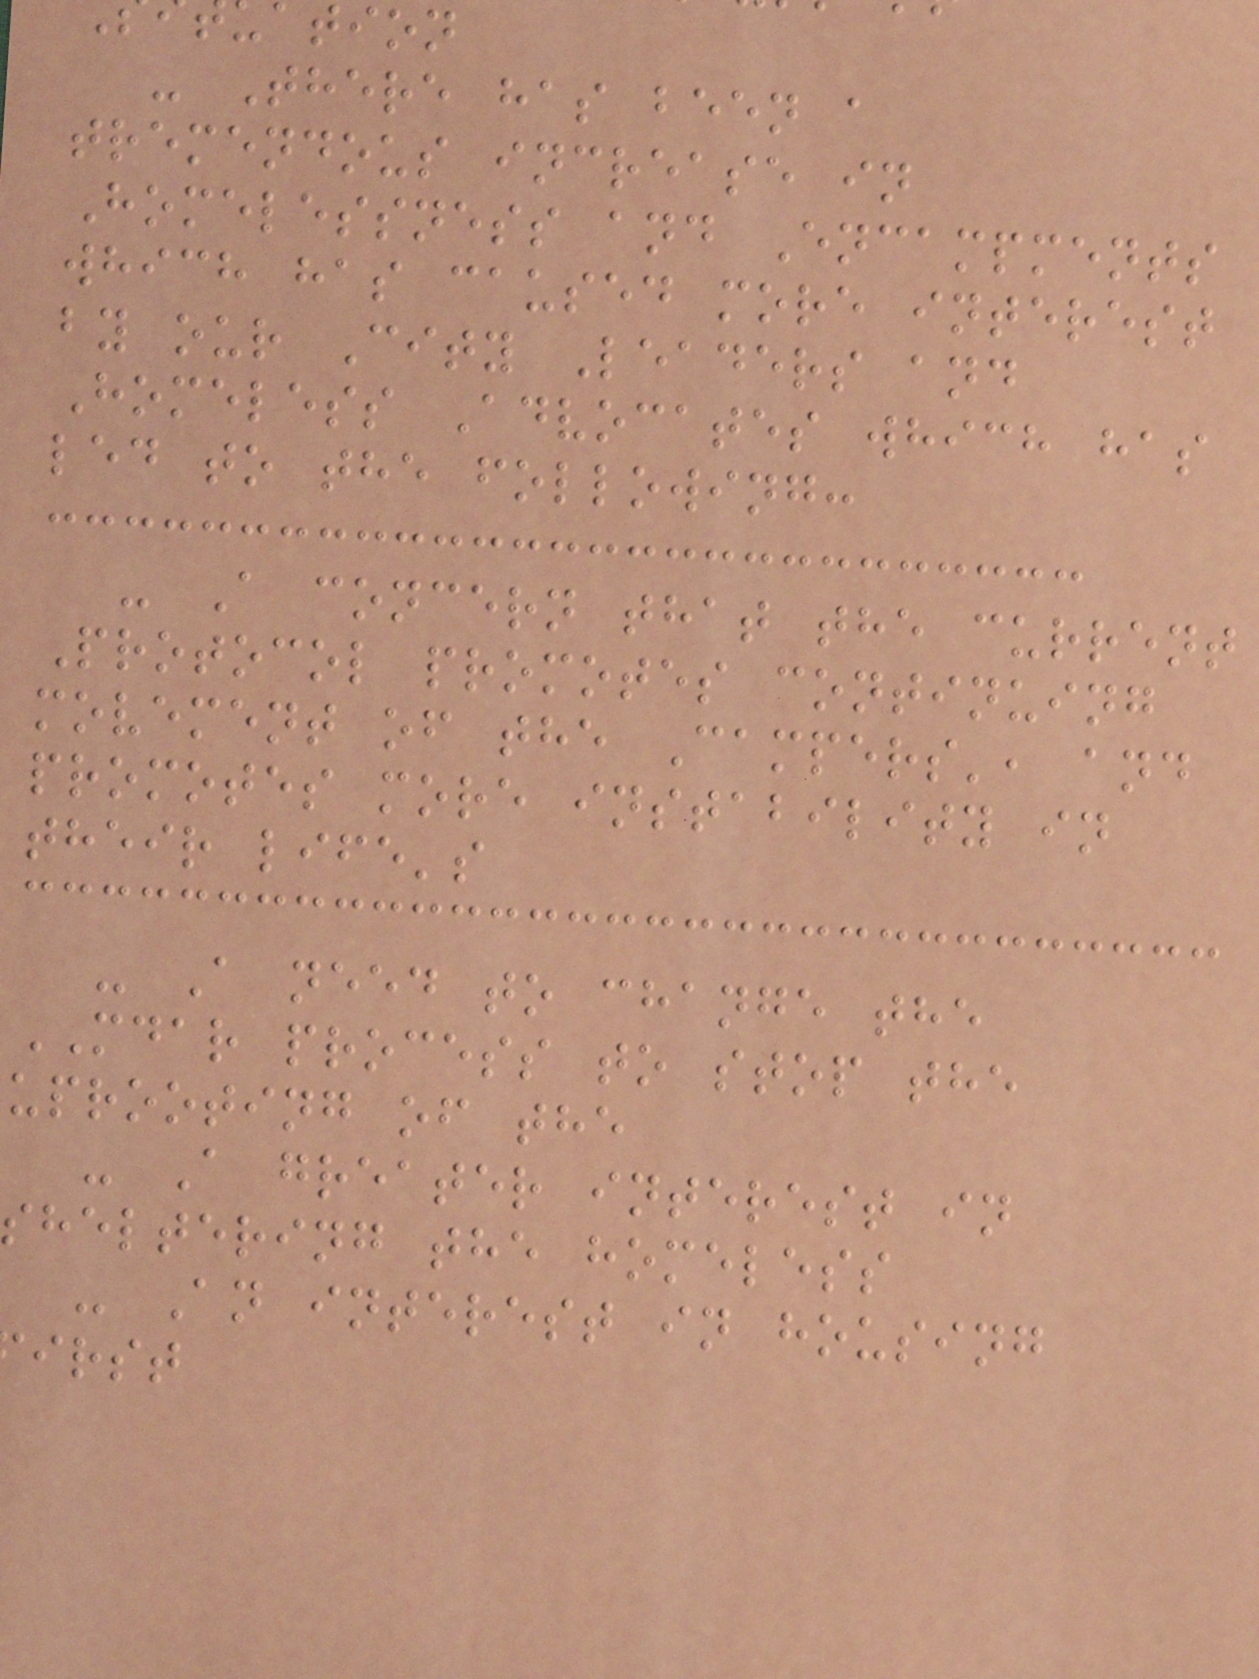tion
- There has been a
tremendous increase in
Homelessness and Encampments
which has caused more interest
by our City Leaders and
Homeless Advocates which has
led to the following:
- A concern that the current
Protocol promotes continuing
movement of the Campers', and
promotes more instability in
their life's
- A need to change the
MDAR process to stop the
uprooting of the
- A greater interest in
sheltering the homeless
- An interest in housing
irst
